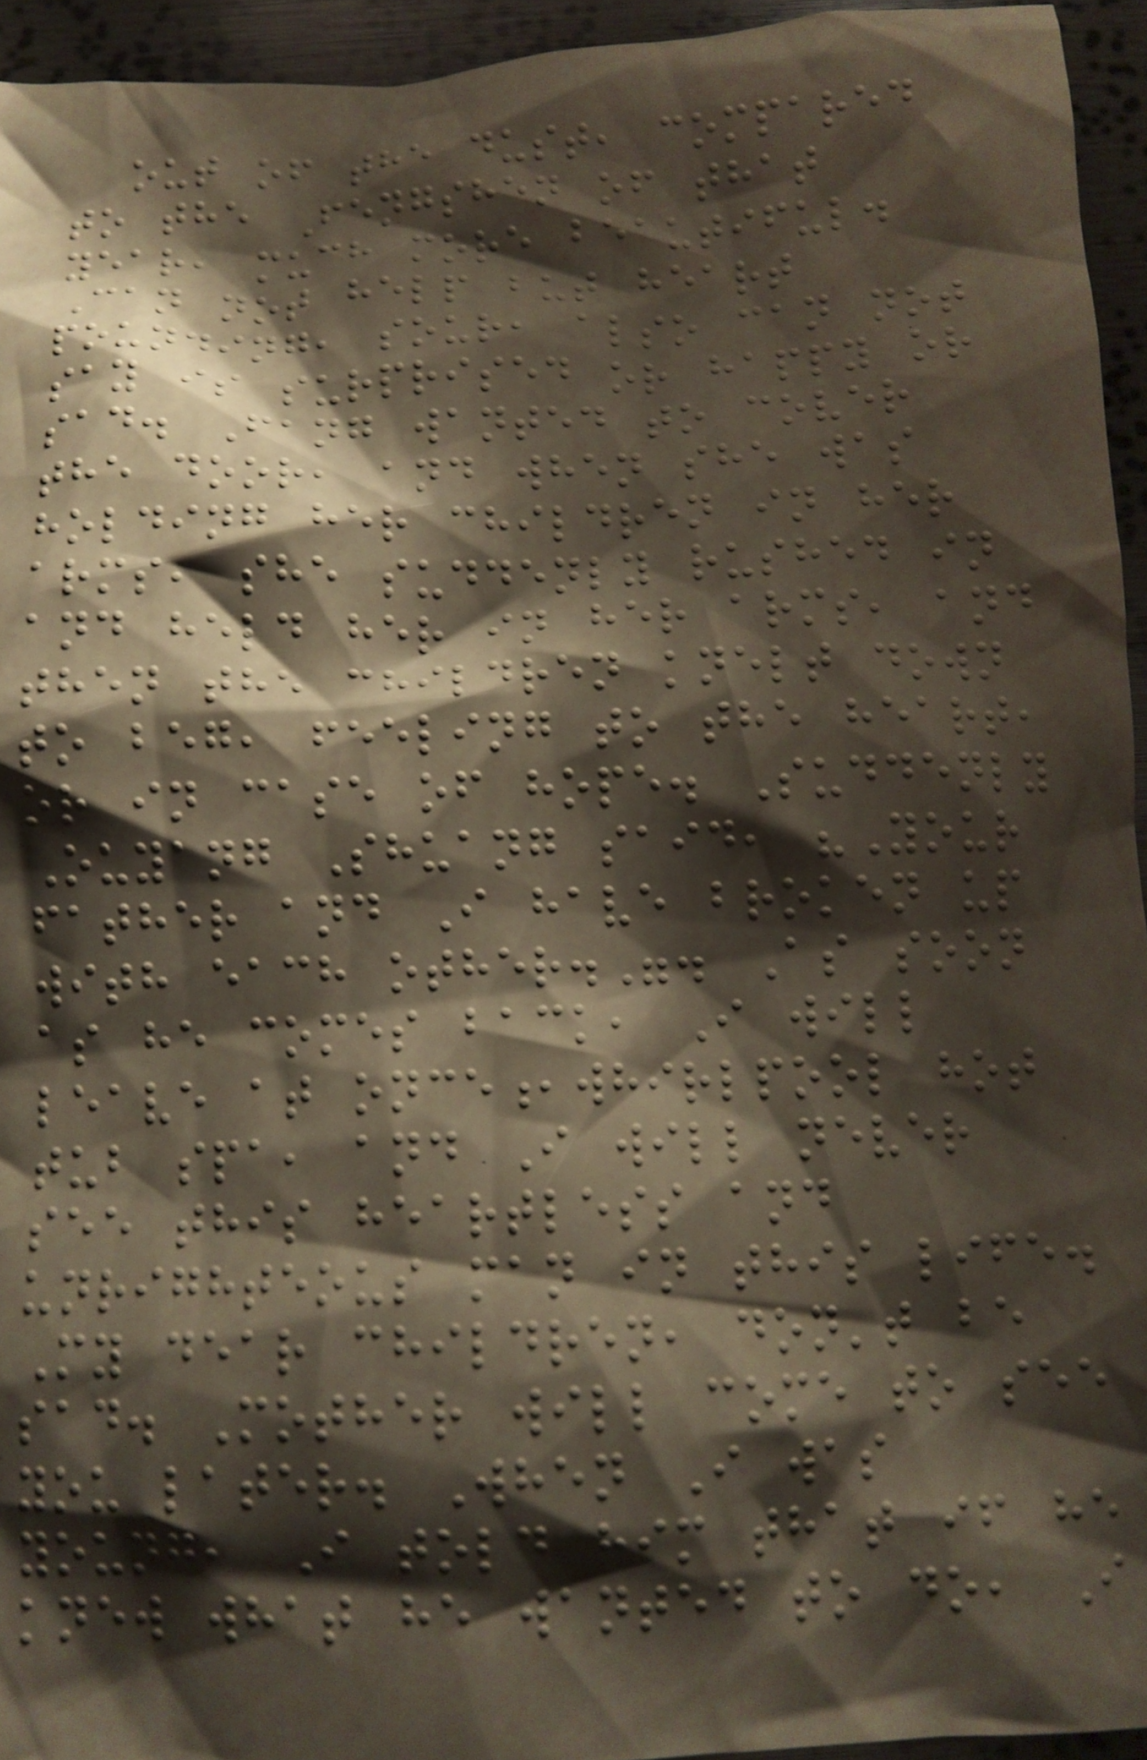out of the dust, compared
to the Fengshen of that
year, much more beautiful.
Can not help but heart
pounding, sour, also can not
say is surprised or happy or
sad. Fang wanted to cover
the door, and when she was
holding her children in her
arms, she suddenly rushed in
and held her in her arms, and
then the children knelt down
to beg, feeling to the heart,
or in case of hope. Suddenly
Ouyang Shuang said, "Your
father and I have broken up
with each other.". As soon
as he comes back, I will
leave at once,whirlpool hot
tub spa, and I will never
see this heartless and
unrighteous man in this life.
My dear children, don't be
sad. Mother will come to see
you later. When I was
young, I told him that if he
knew what he wanted to do, I
